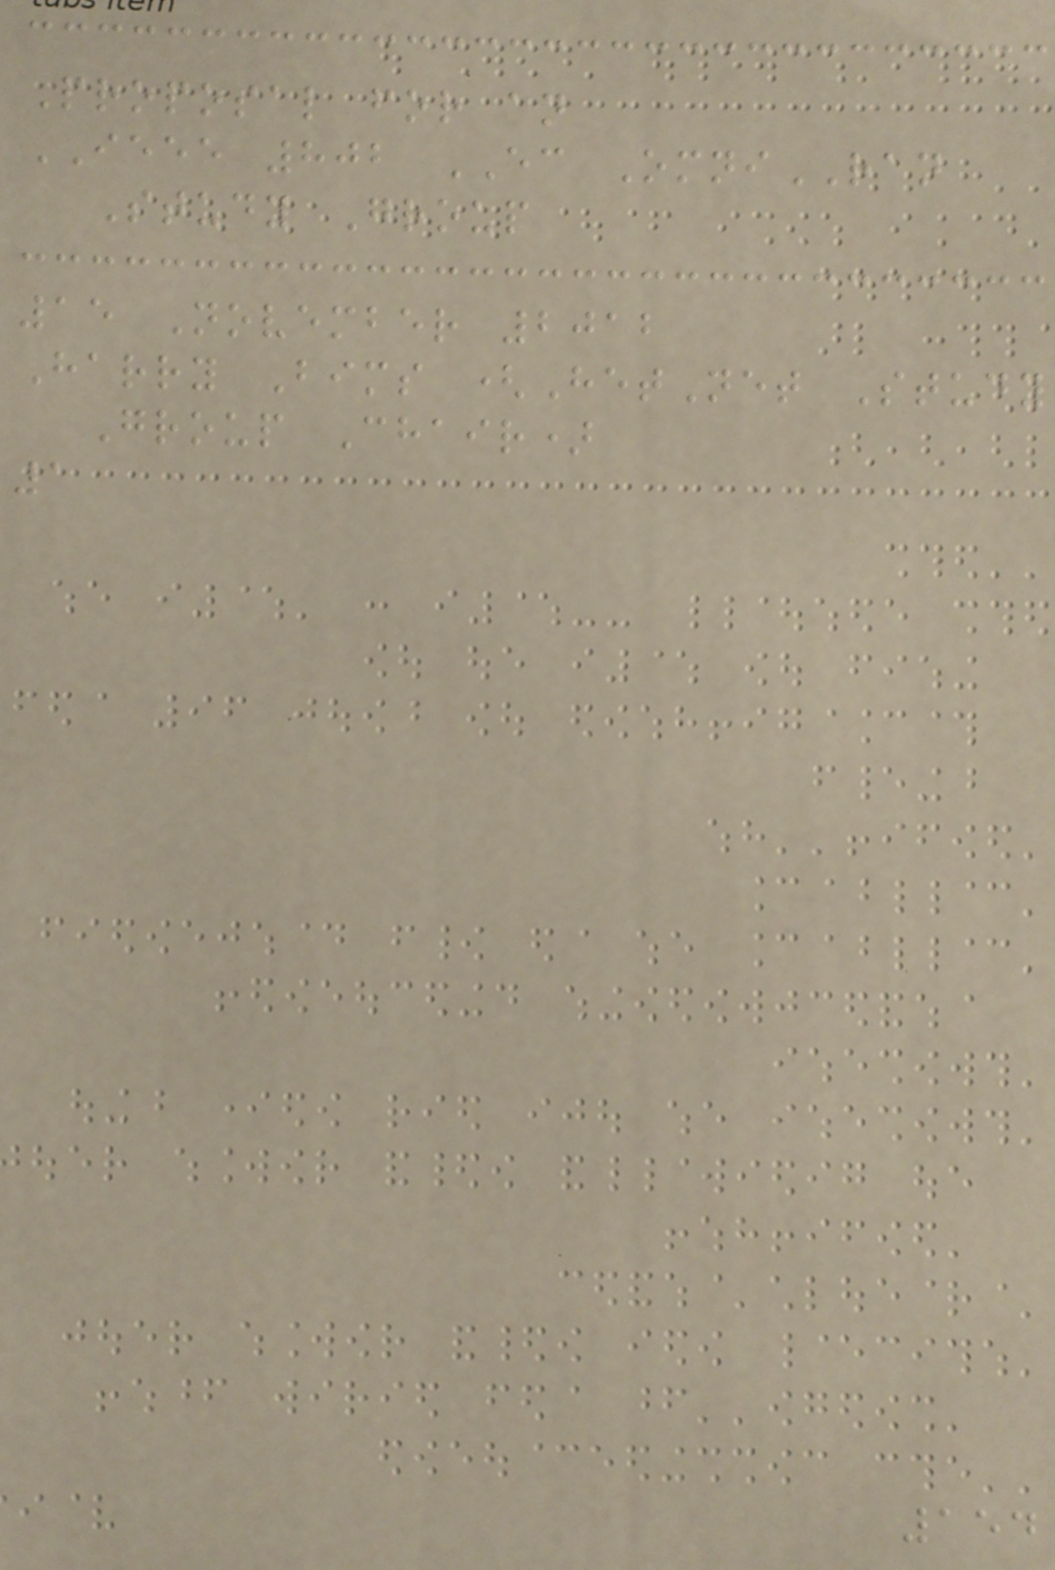Proposal for an
IEEE 802 EC OmniRAN
Study Group
15 November 2012
Harry Bims (HetNet Study
Group Chair)
1
154
